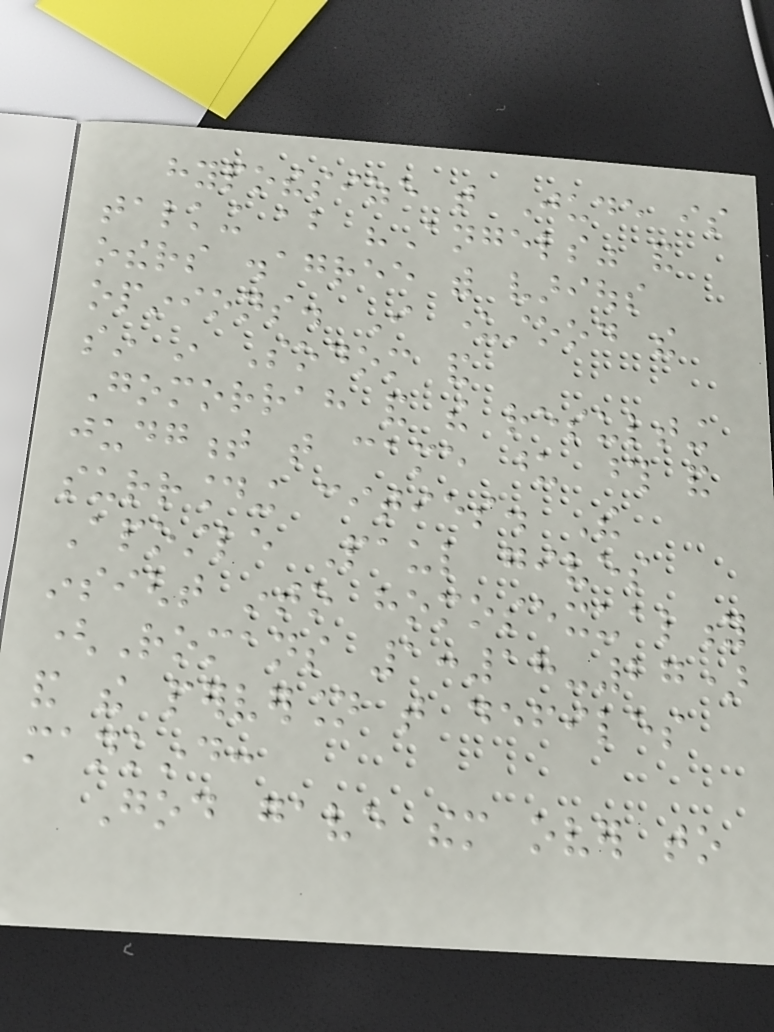hypothesize that Jude is
talking about "Angels" and
others disagree with various
opinions. I understood the
sin in Sodom and
Gomorrah and the resulting
judgment that came upon those and
surrounding cities. The
Apostle Paul gives
insight into homosexuality
(Romans 1:18-27)
and the perversion that defiles
mankind:
God gave them over to
